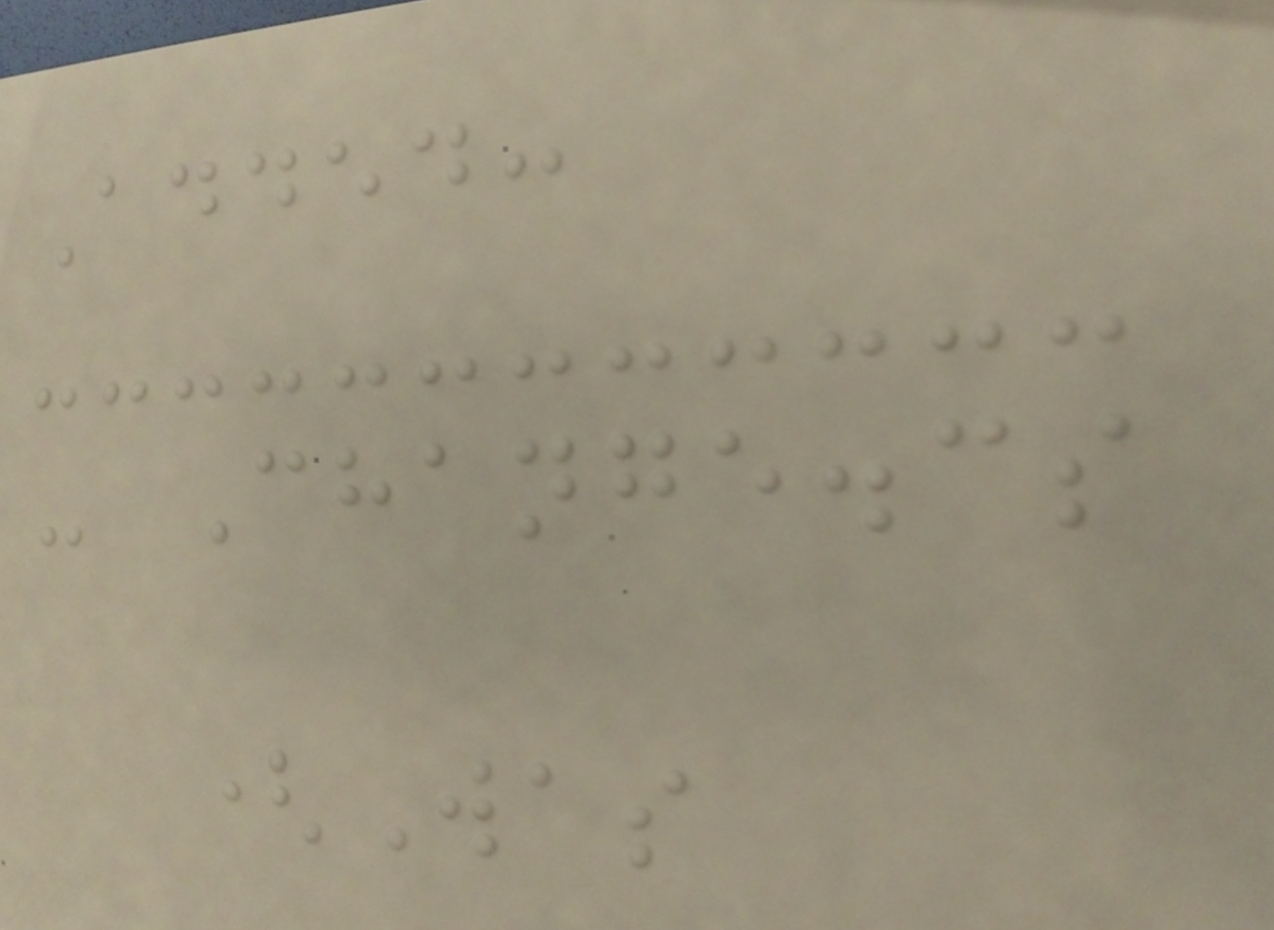Added:
- Change.cs
(Was
